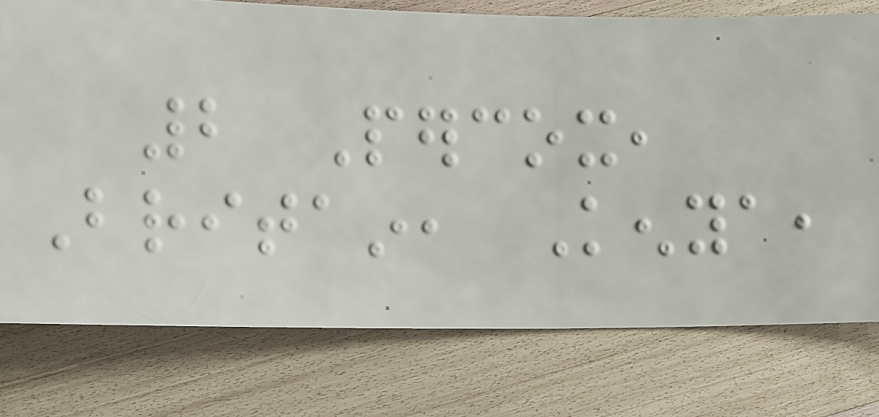2 Percox,
Britain, Kenya,
